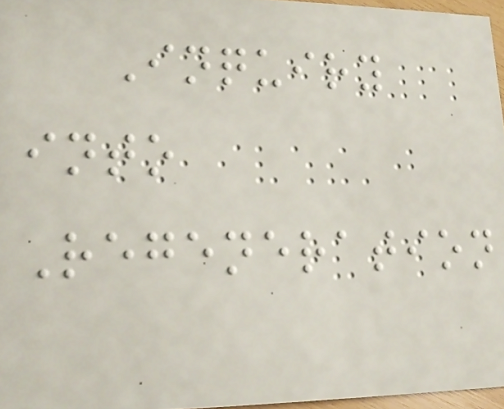Inquiry
into
Regeneration
